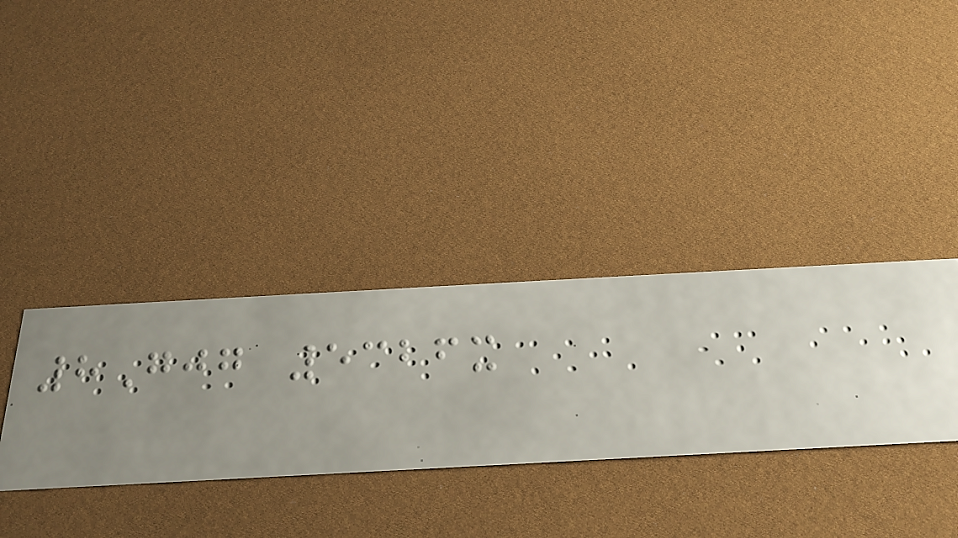8Gjg 5326x
